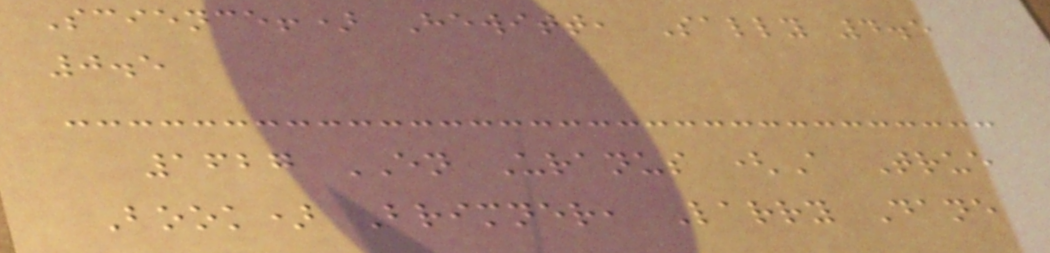Science!) Hewitt, Sally 4.5
0.5
1627 EN Uranus (A True
Book) Brimner, Larry Dane
